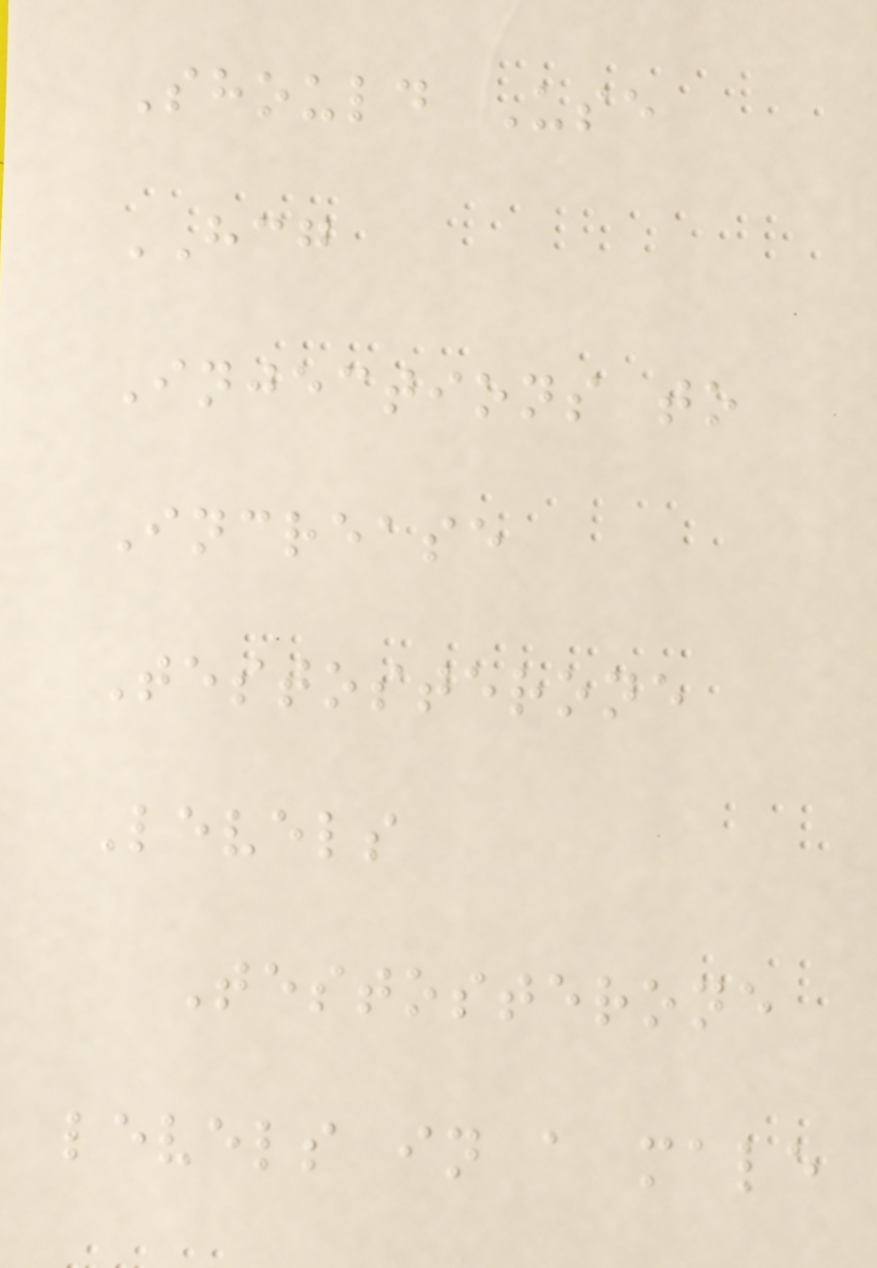Should Use
HCG
Injections to
Increase
Testosterone
Levels
Testosterone
levels in a male
